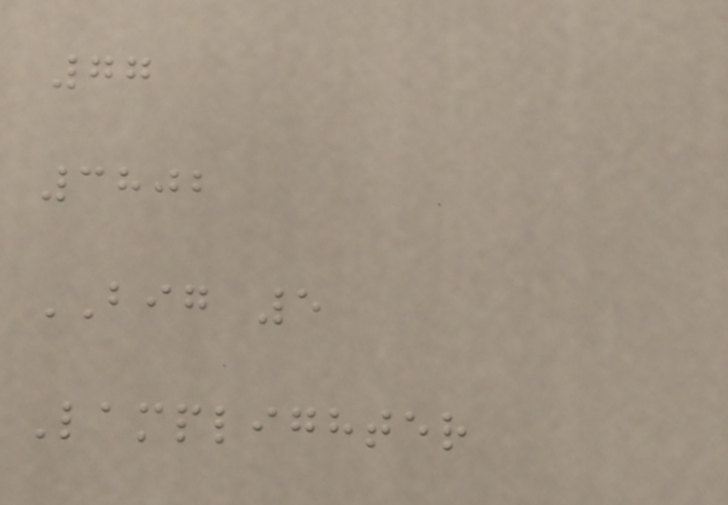77
3802
BIG 5
Lamplighter
